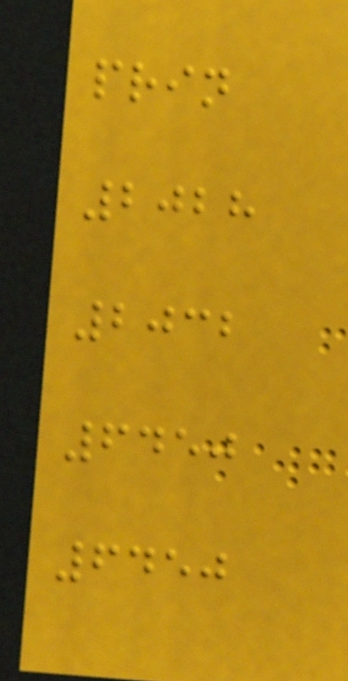prin
2028
2032
6450
6450
